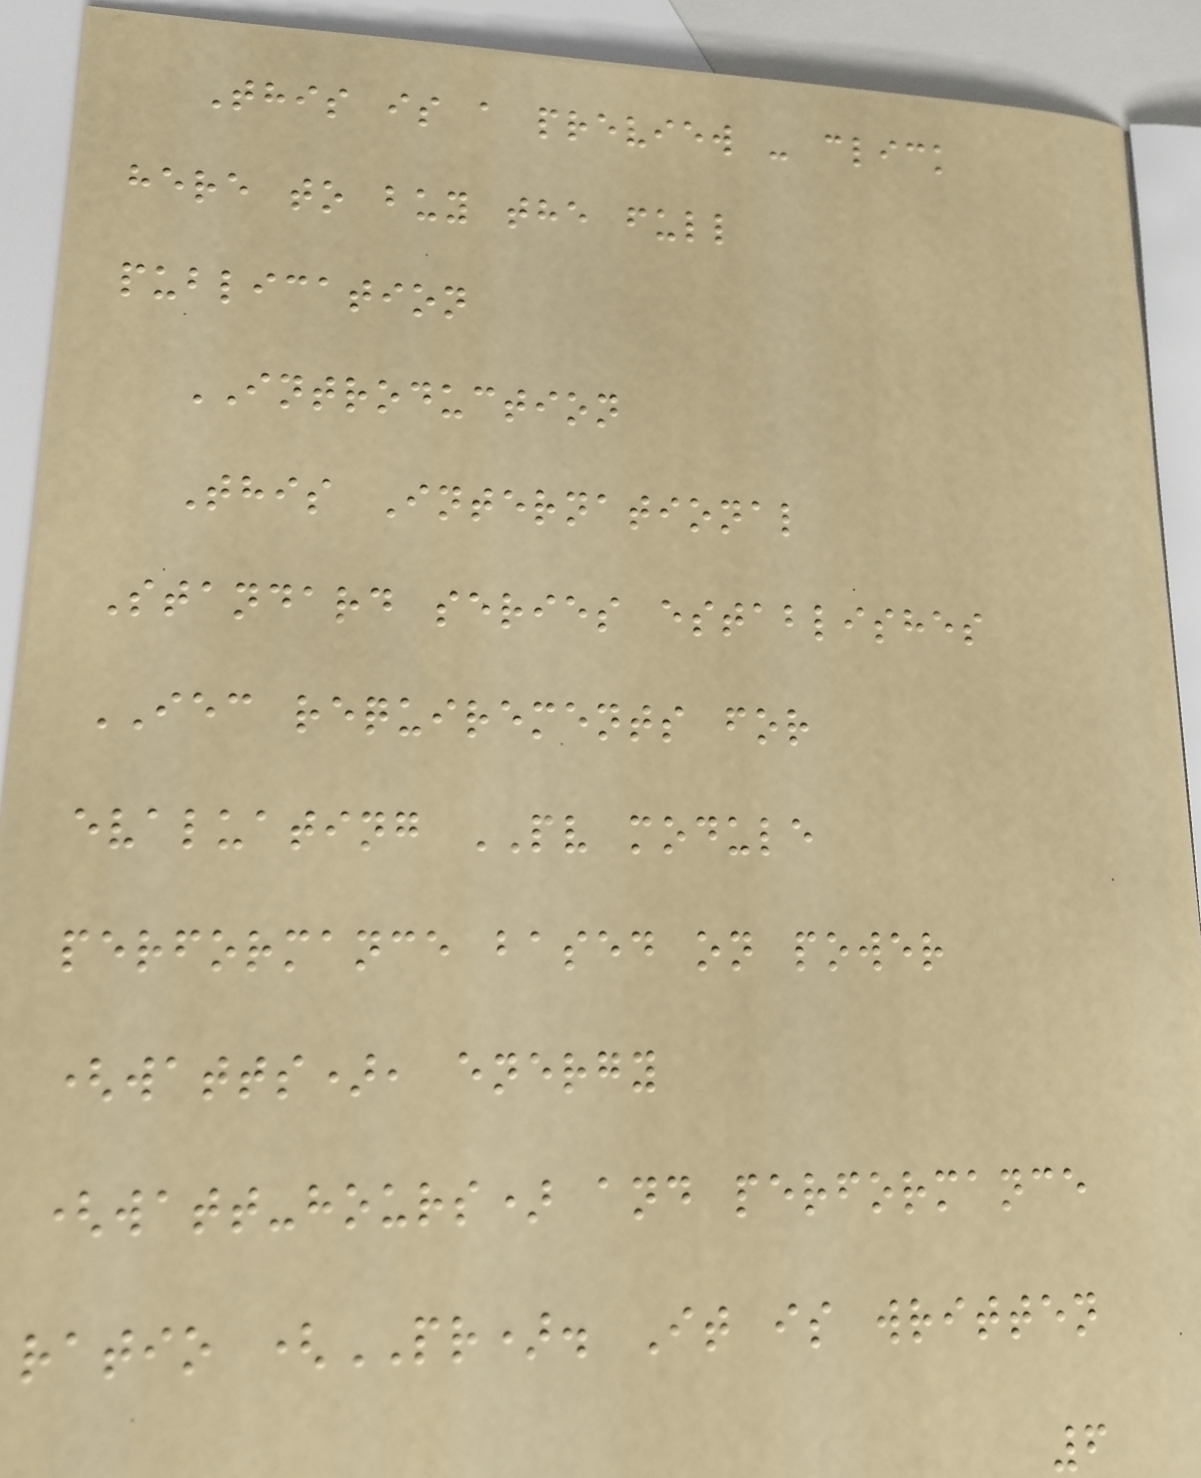This is a preview - click
here to buy the full
publication
INTRODUCTION
This International
Standard series establishes
IEC requirements for
evaluating PV module
performance based on power
(watts), energy
(watt-hours) and performance
ratio (PR). It is written
6
